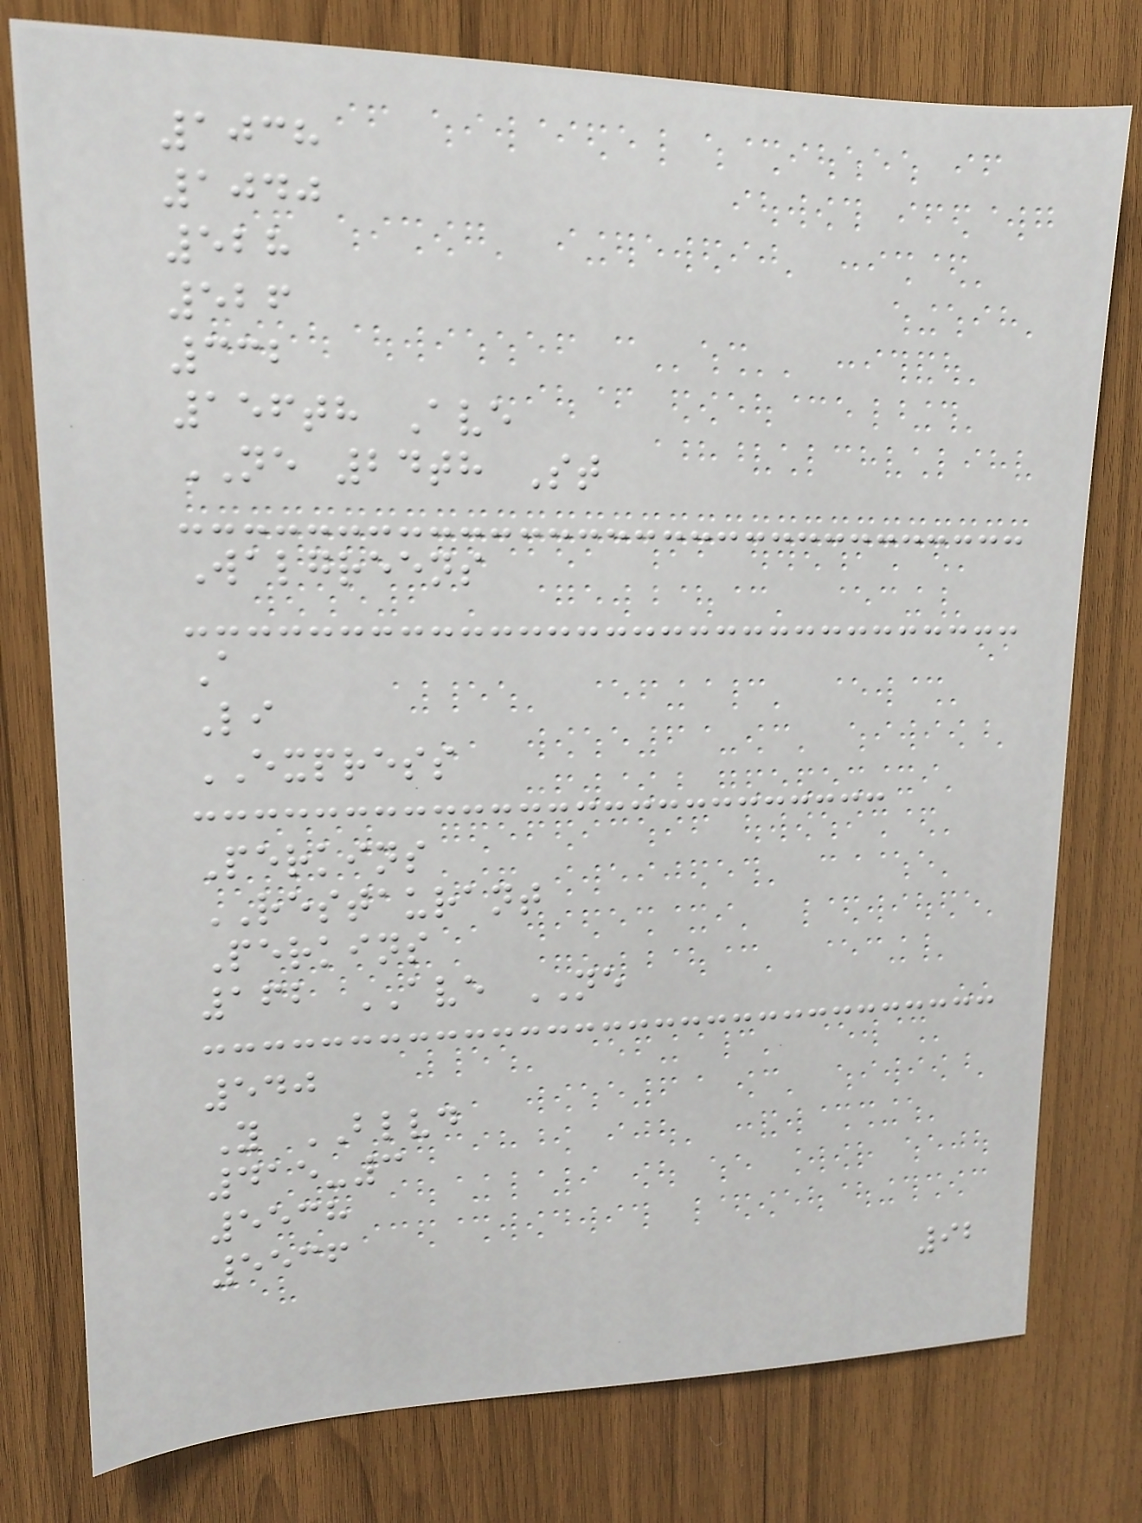1038
1040
528
526
332
156th Ave
NE 24th St
Walgreens
A
Li
EXPRESS
Perkins
RESTAURANT
Perkins
162 AVE NE
540
Y BLVD
415-3
5538
5536
92
